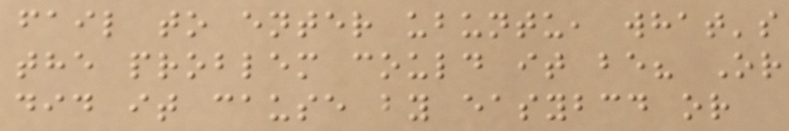fail to enter ubuntu, what's
the problem could it be? Or
did it cause by easybcd or
